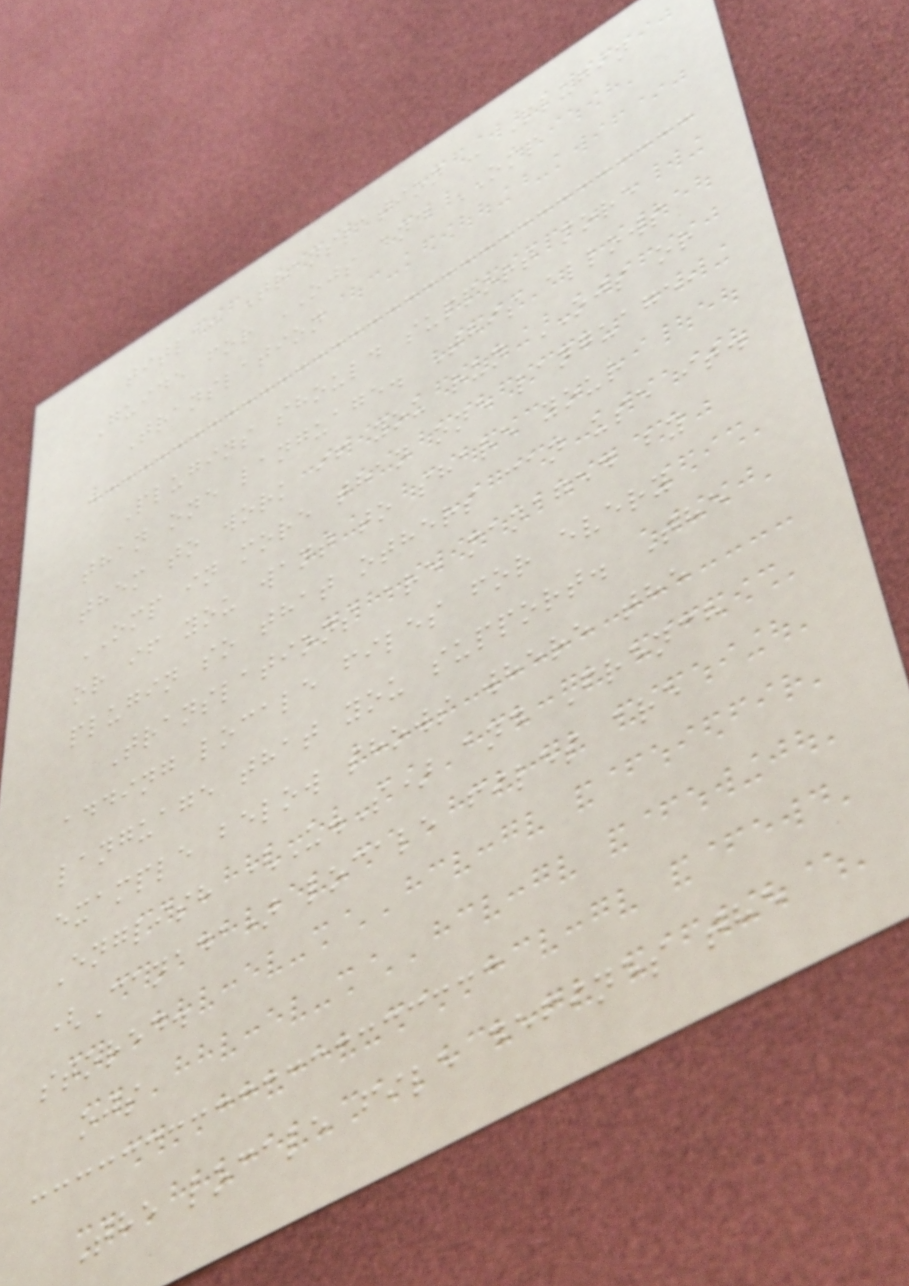title: Translation - Plugin
Guide for OJS and OMP
Translation
Plugins should support more
than one language. This allows
them to work if you run OJS or
OMP in more than one language,
or if you want to share your
plugin so that others can use it.
Translations are managed by
adding locale files for every
language that you support. The
example below shows where the
English (U.S) and French
(Canada) locale files are
stored.
ojs
The locale file defines the
